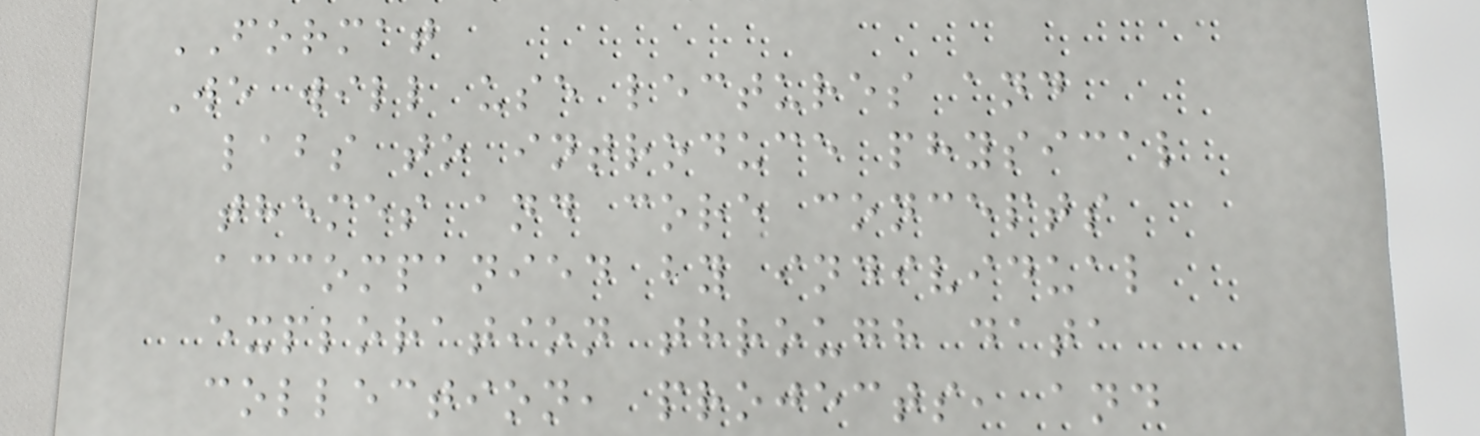FORMAT
We will use lectures and
labs to introduce physical
themes and core concepts
accompanied by individual
exploration through data
collection, projects, and
